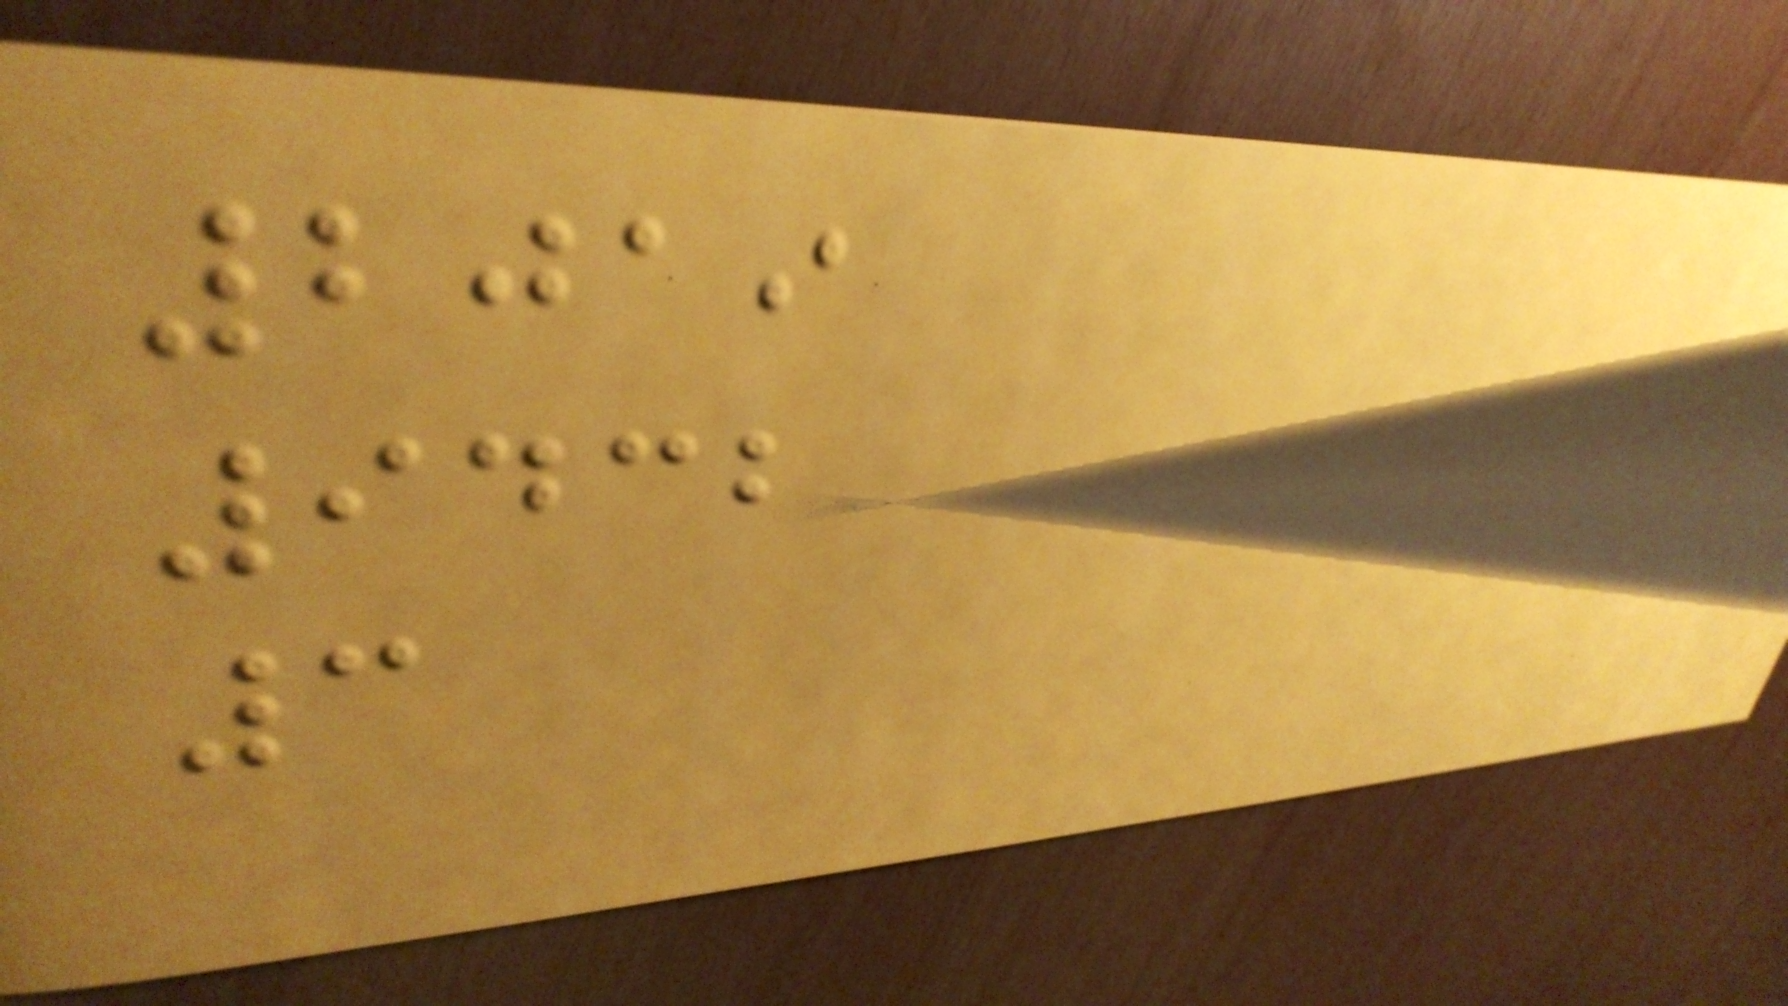2019
9432
3
